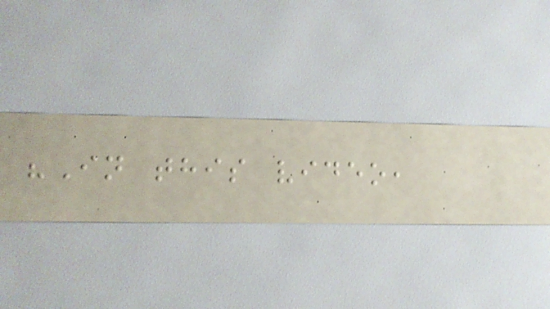"In this video,
